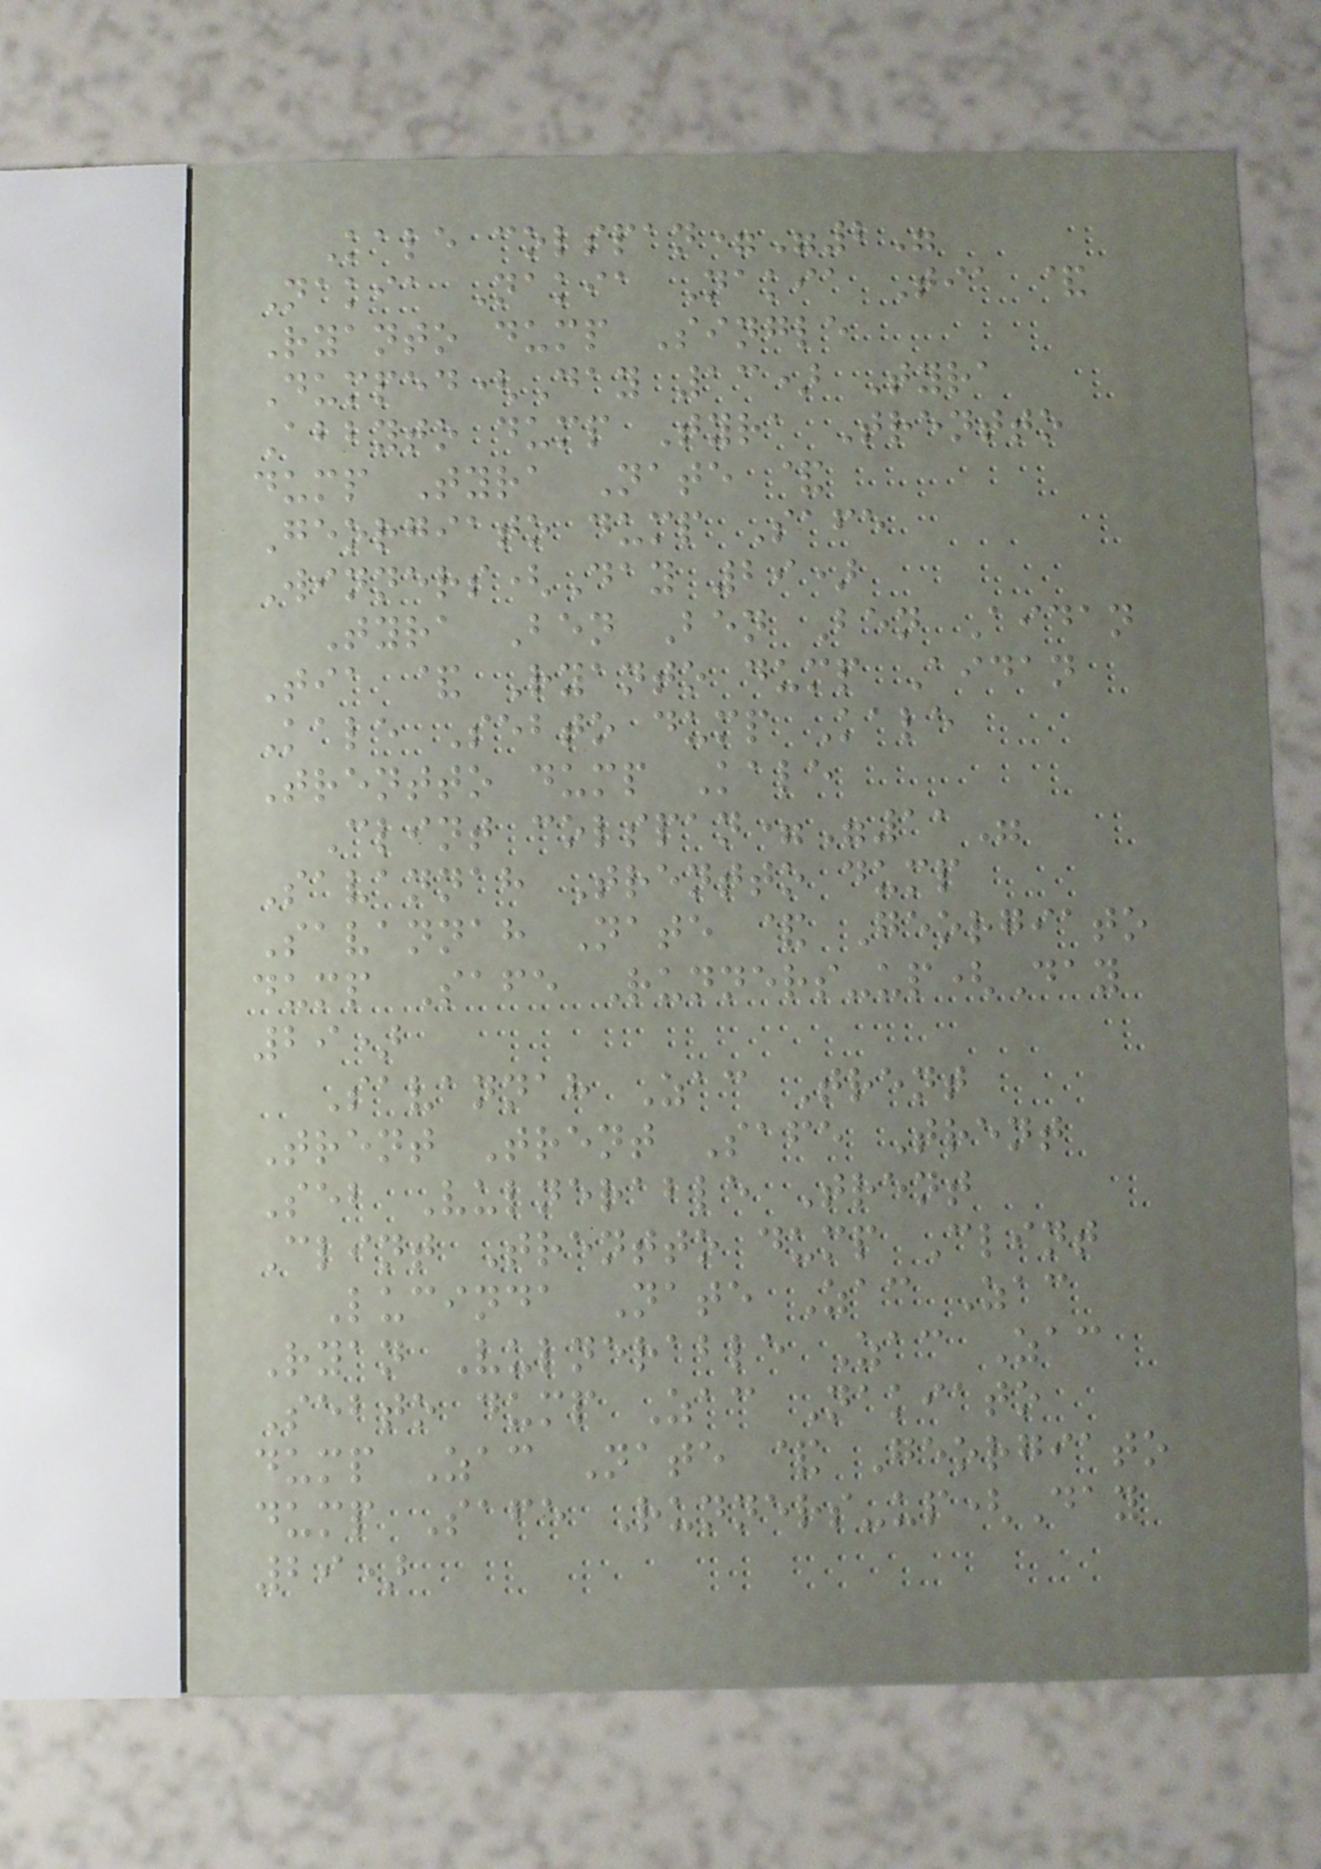Kale colspan="2"
Nakia Nakia Nakia Tia &
Ryanto dump Single
Dumped(Day 13) Tyra
Abbyto dump Tyra Trentto
dump Tyra Nate &
Georgiato dump Safe
Winners(Day 29)
Tyra Ben Ben Ben Aidan
Tia & Ryanto dump Aidan
Kale Sebto dump Kale
Trentto dump Kale
Clint colspan="11"
Savannah Trentto dump
Savannah Nate & Georgiato
dump Safe Runners-up(Day
29)
Savannah Zac Trent
Trent Trent Safe Trent
Seb Vulnerable Trent
Clint Trentto dump Clint
Lucinda Nate Zac Zac
Ryan Vulnerable Zac Zac
Sebto dump Zac Nakiato
dump Zac Nate & Georgiato
dump Safe Runners-up(Day
29)
